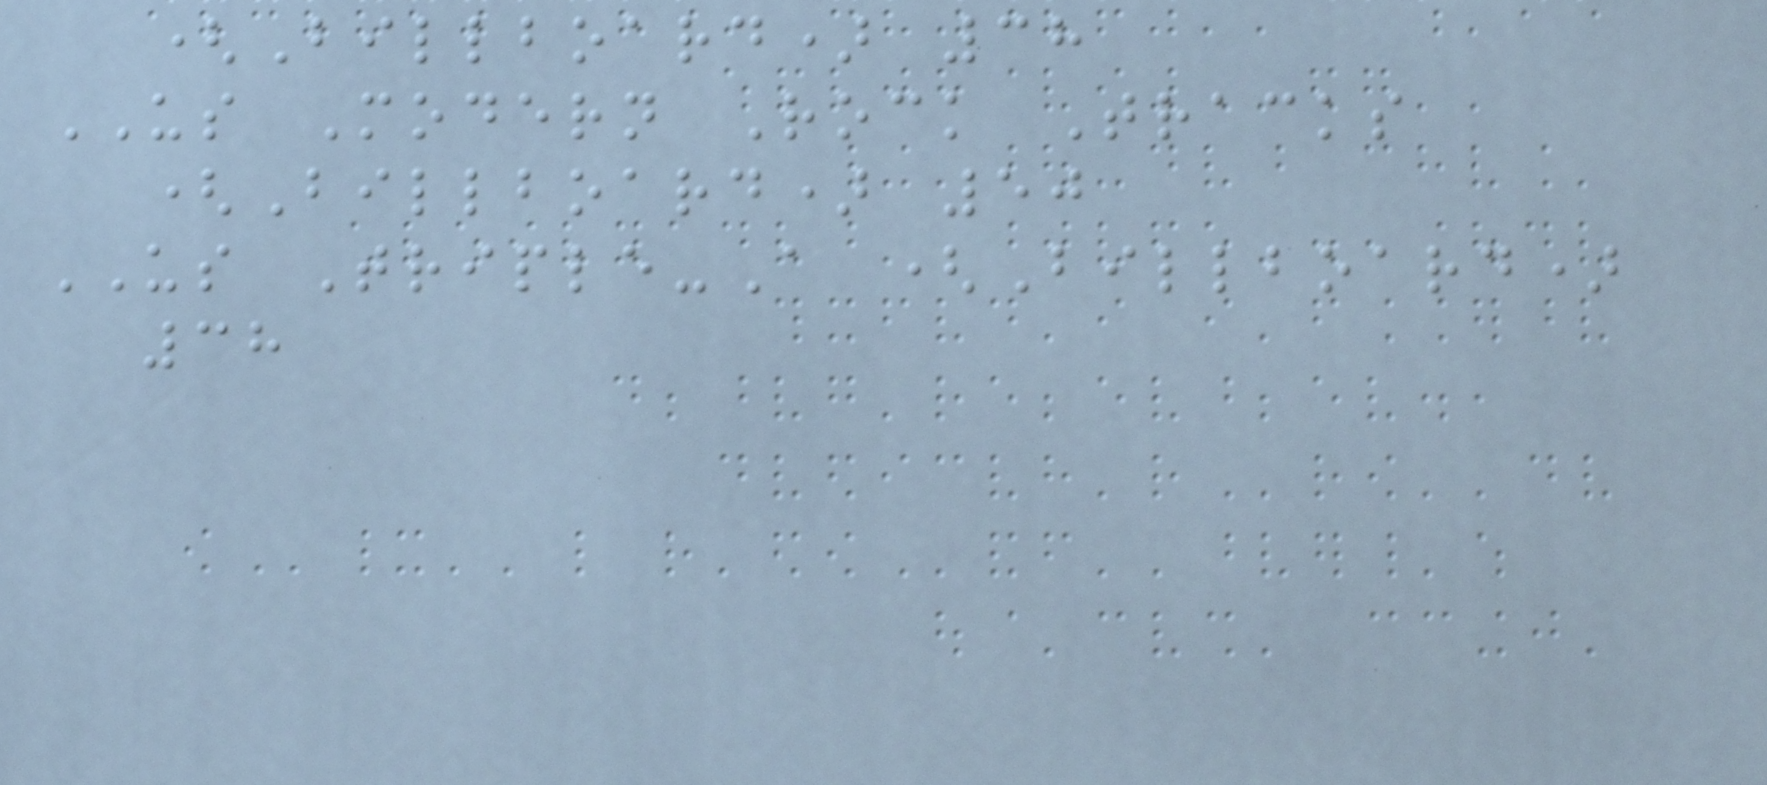(Billboard) 38
US Modern Rock Tracks
(Billboard) 50
US Triple-A (Billboard)
38
